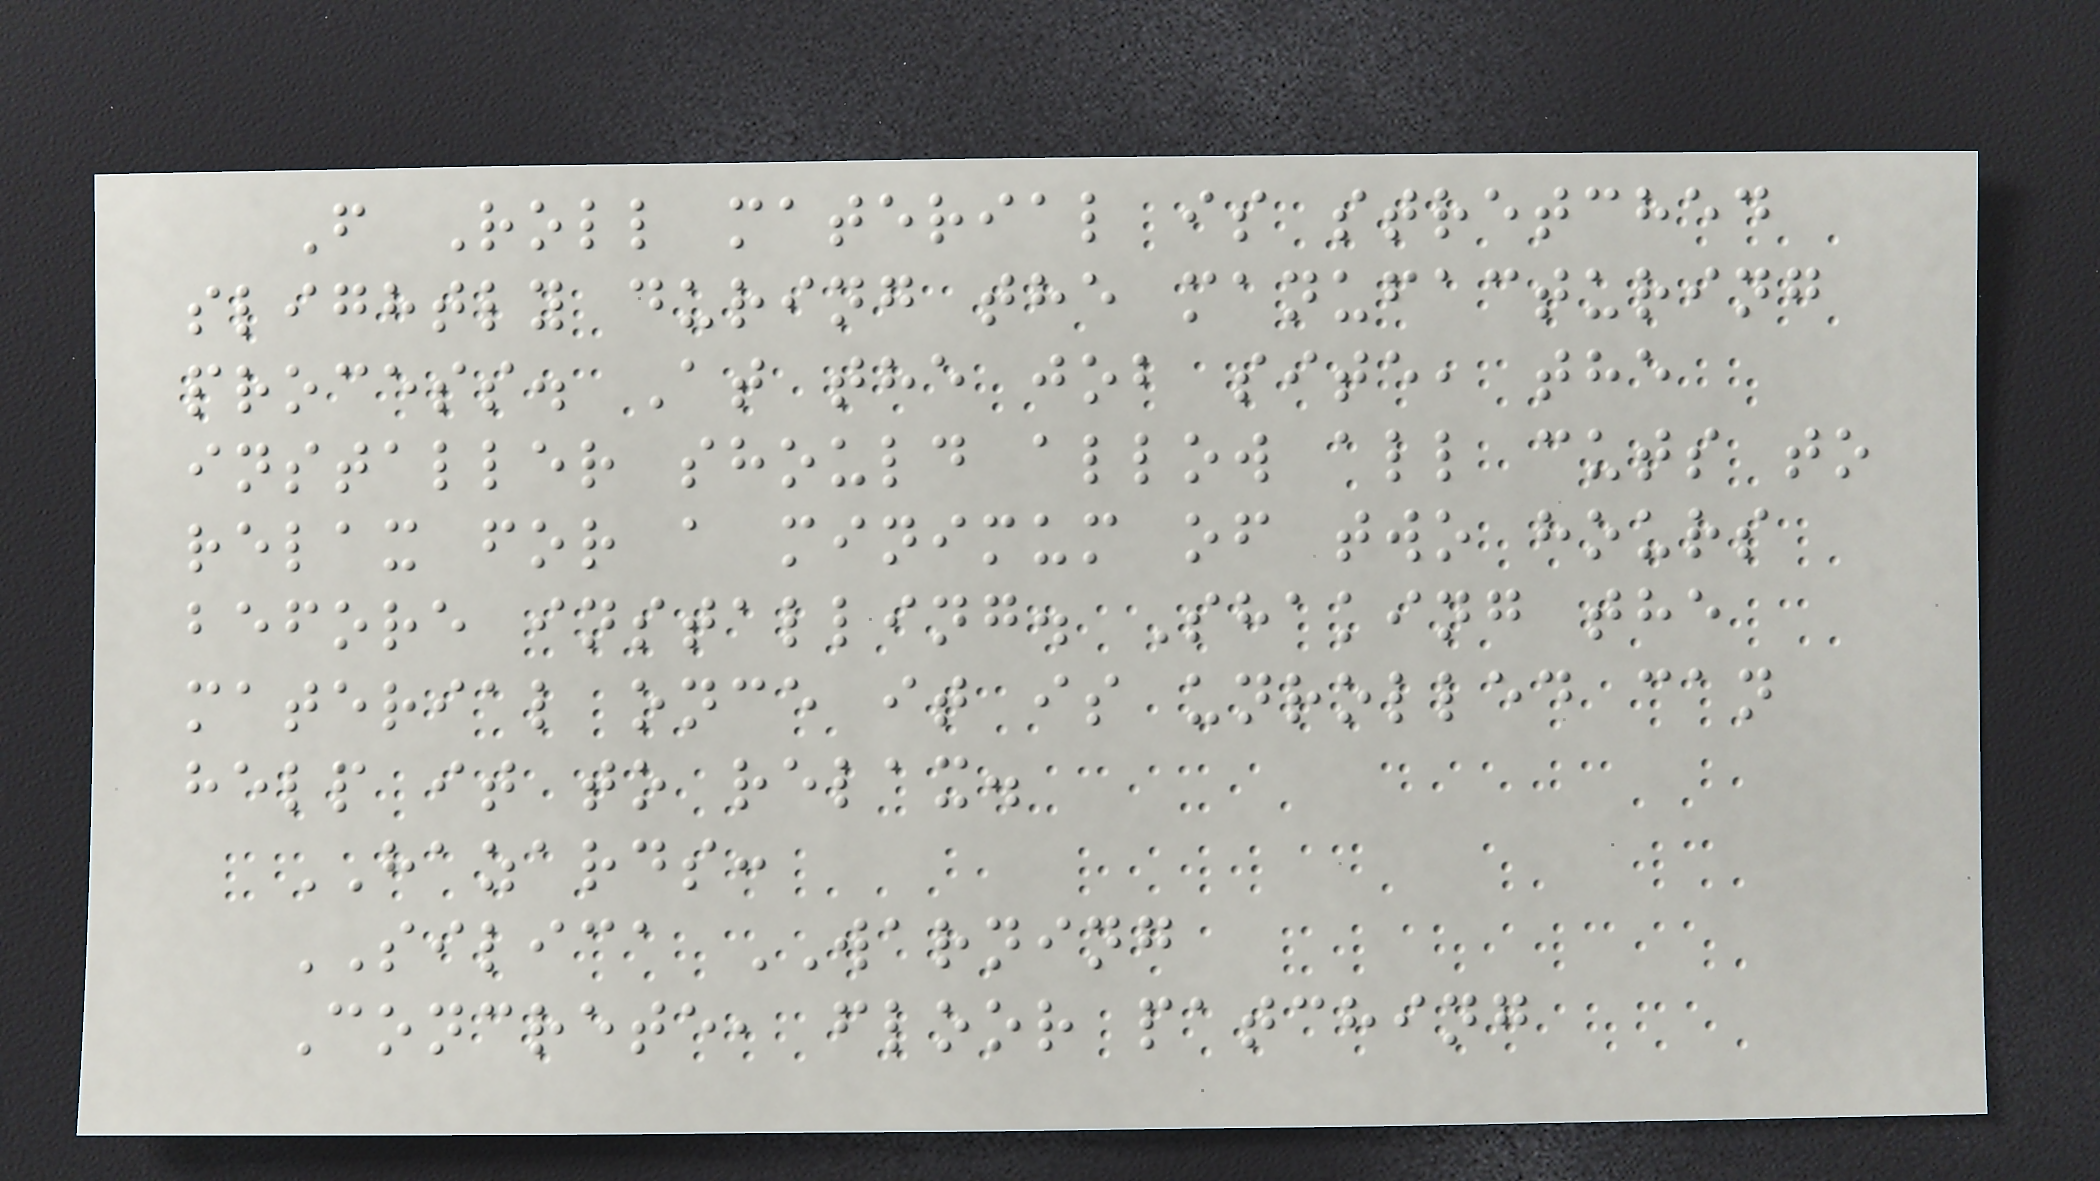F Roll material is stretched
slightly during the manufacturing
process. At the job site, the
installer should allow all cuts to
relax for a minimum of two hours
before installing. Shaking the
material once it is unrolled can
help it to relax.
HAZARDS:
SILICA WARNING
Concrete, floor patching
